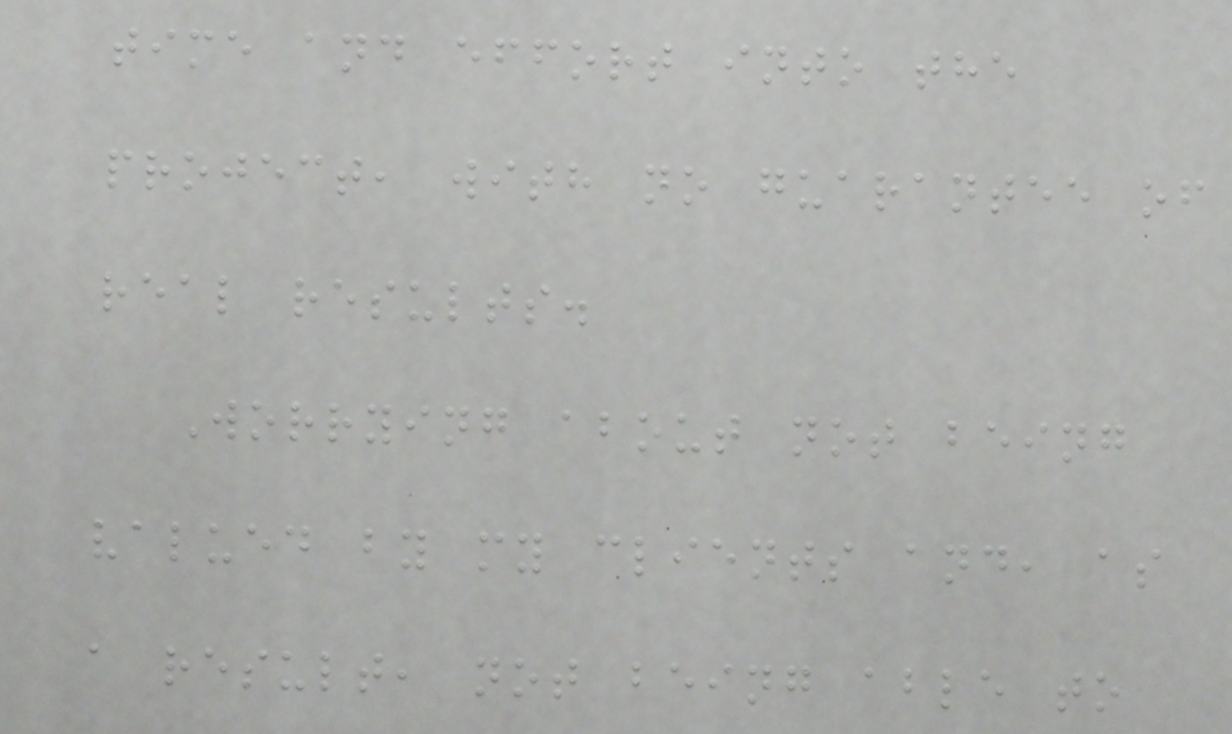time and effort into the
project, with no guarantee of
real results.
Worrying about not being
valued by my clients and, as
a result, not being able to
